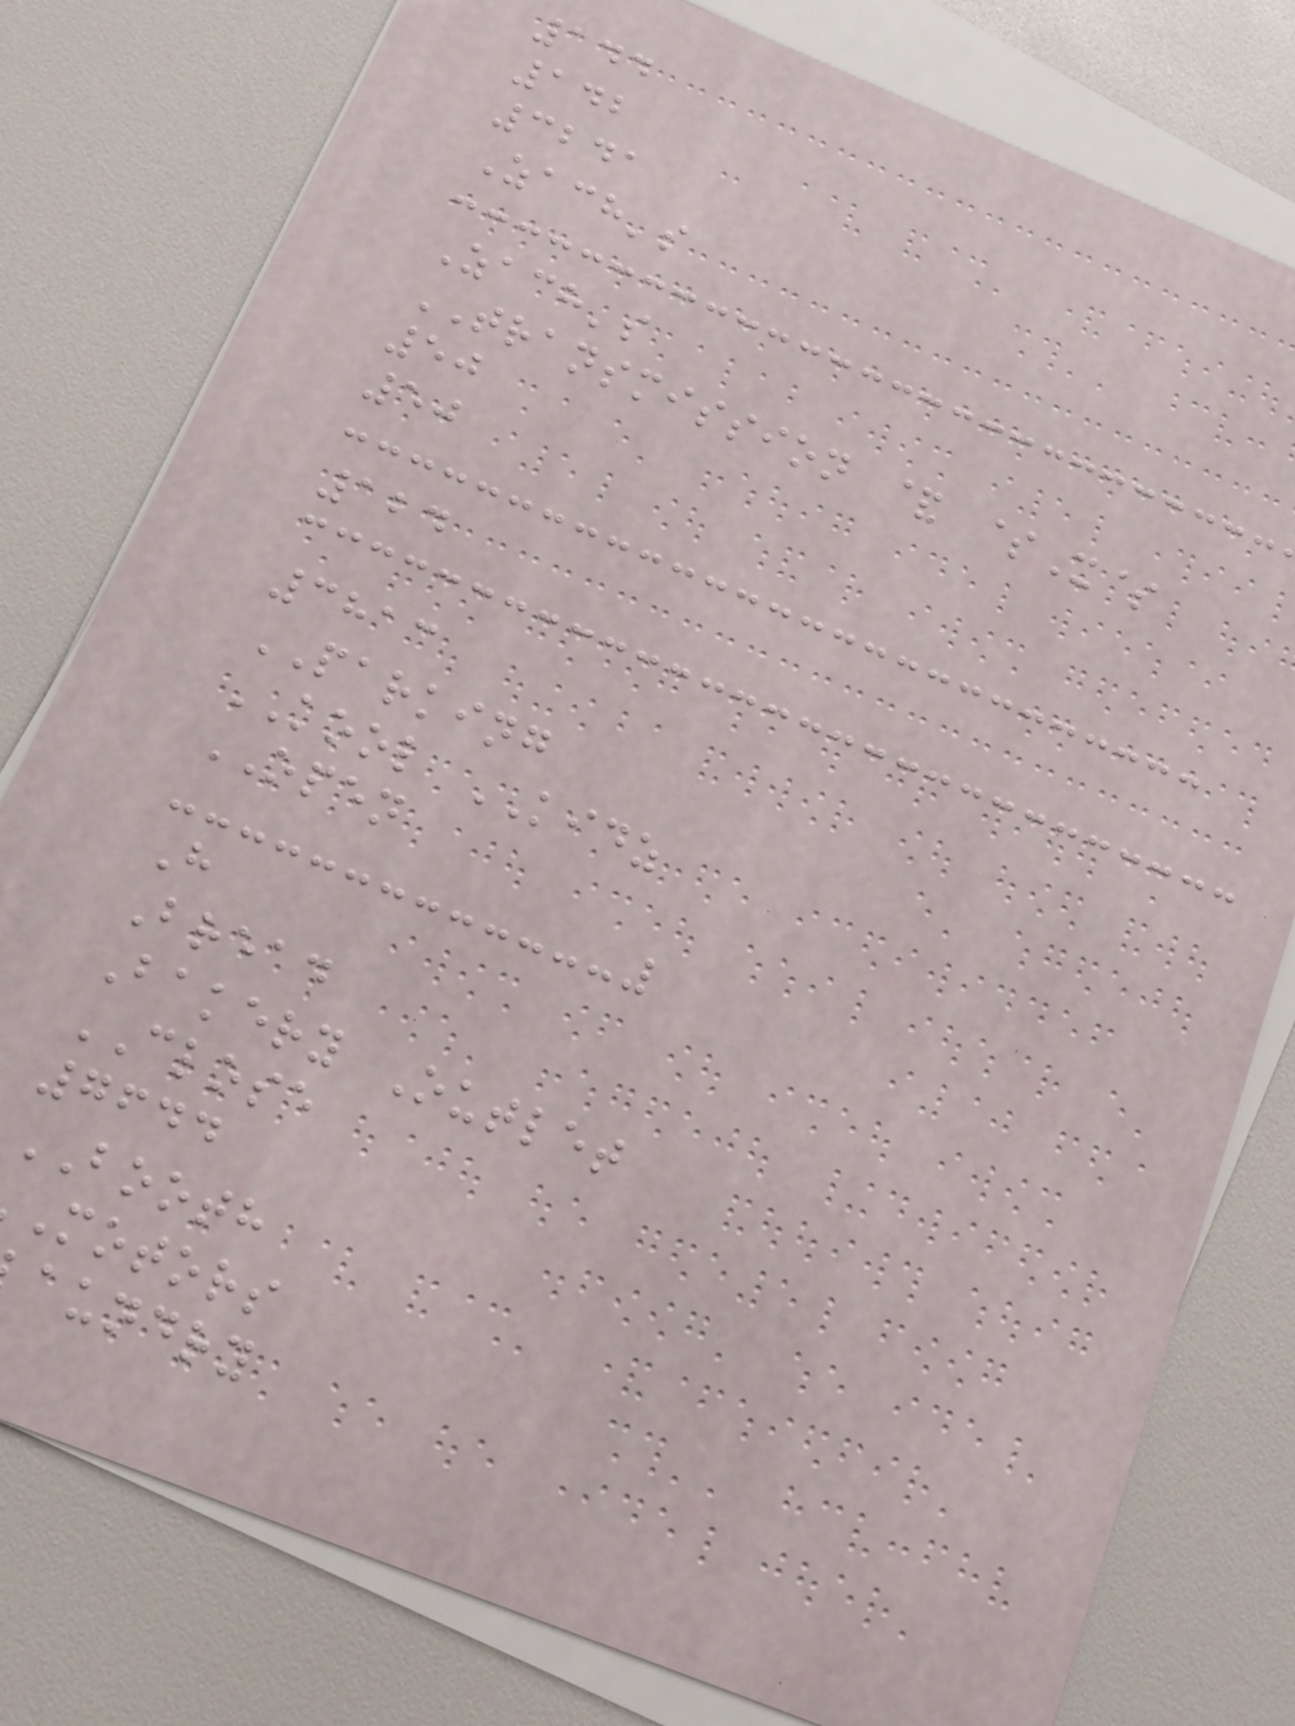144
142
3241
Zach's
Zach's
TRANSMISSION & $X$
50
50
124
3813
PARKING
KOOL KIDZ
OPEN
H
Bread
Bakery Outlet
CLOSE
7644
BOOTH
motors
aundry
